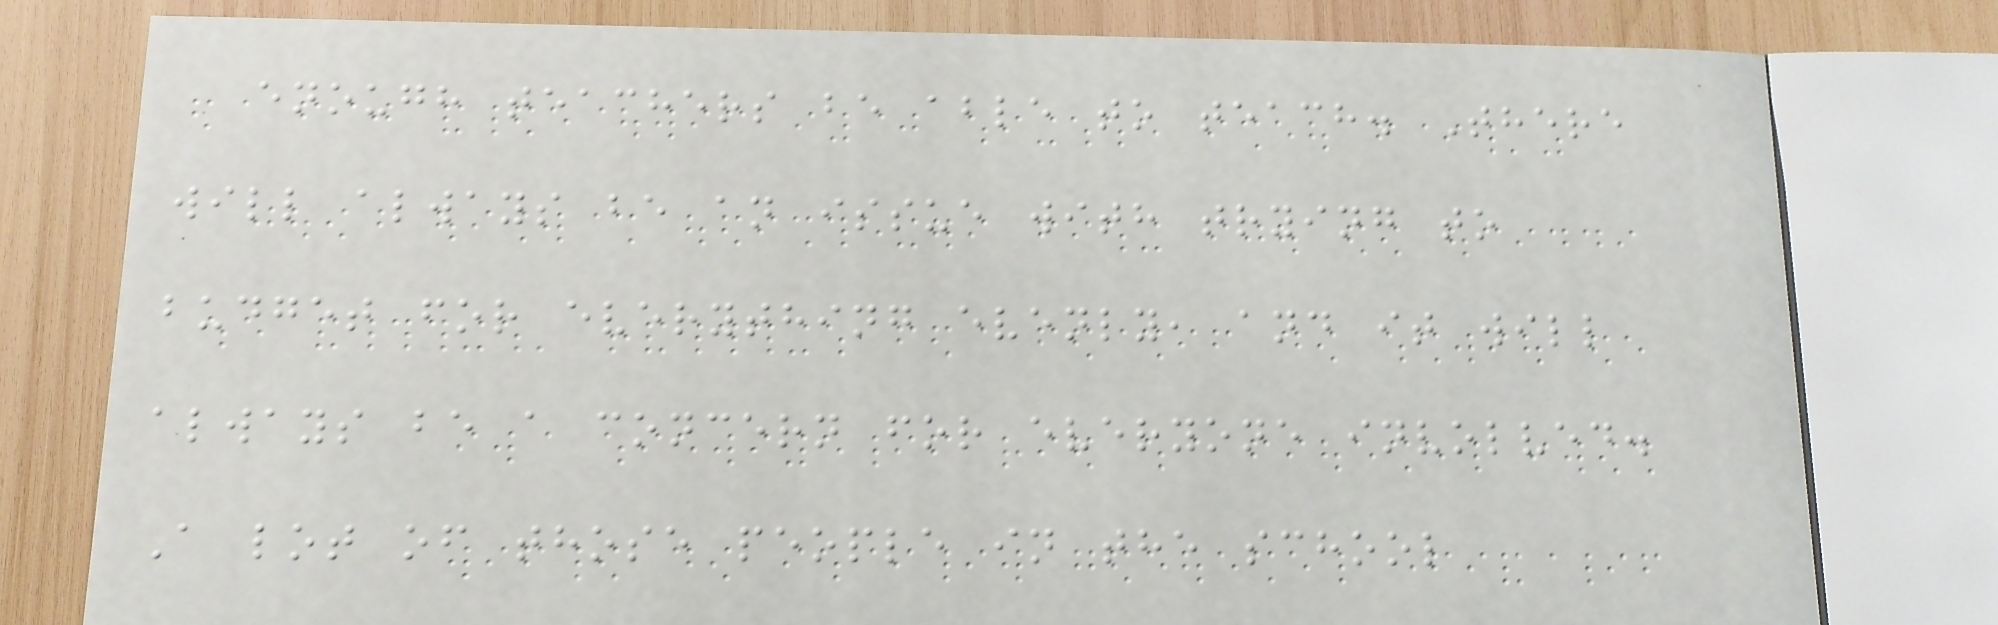enough teachers be able to teach. There
will always be an issue with trying to
budget for everything evenly, and it will
always be a concern for everyone involved.
A lot of those people in the school
